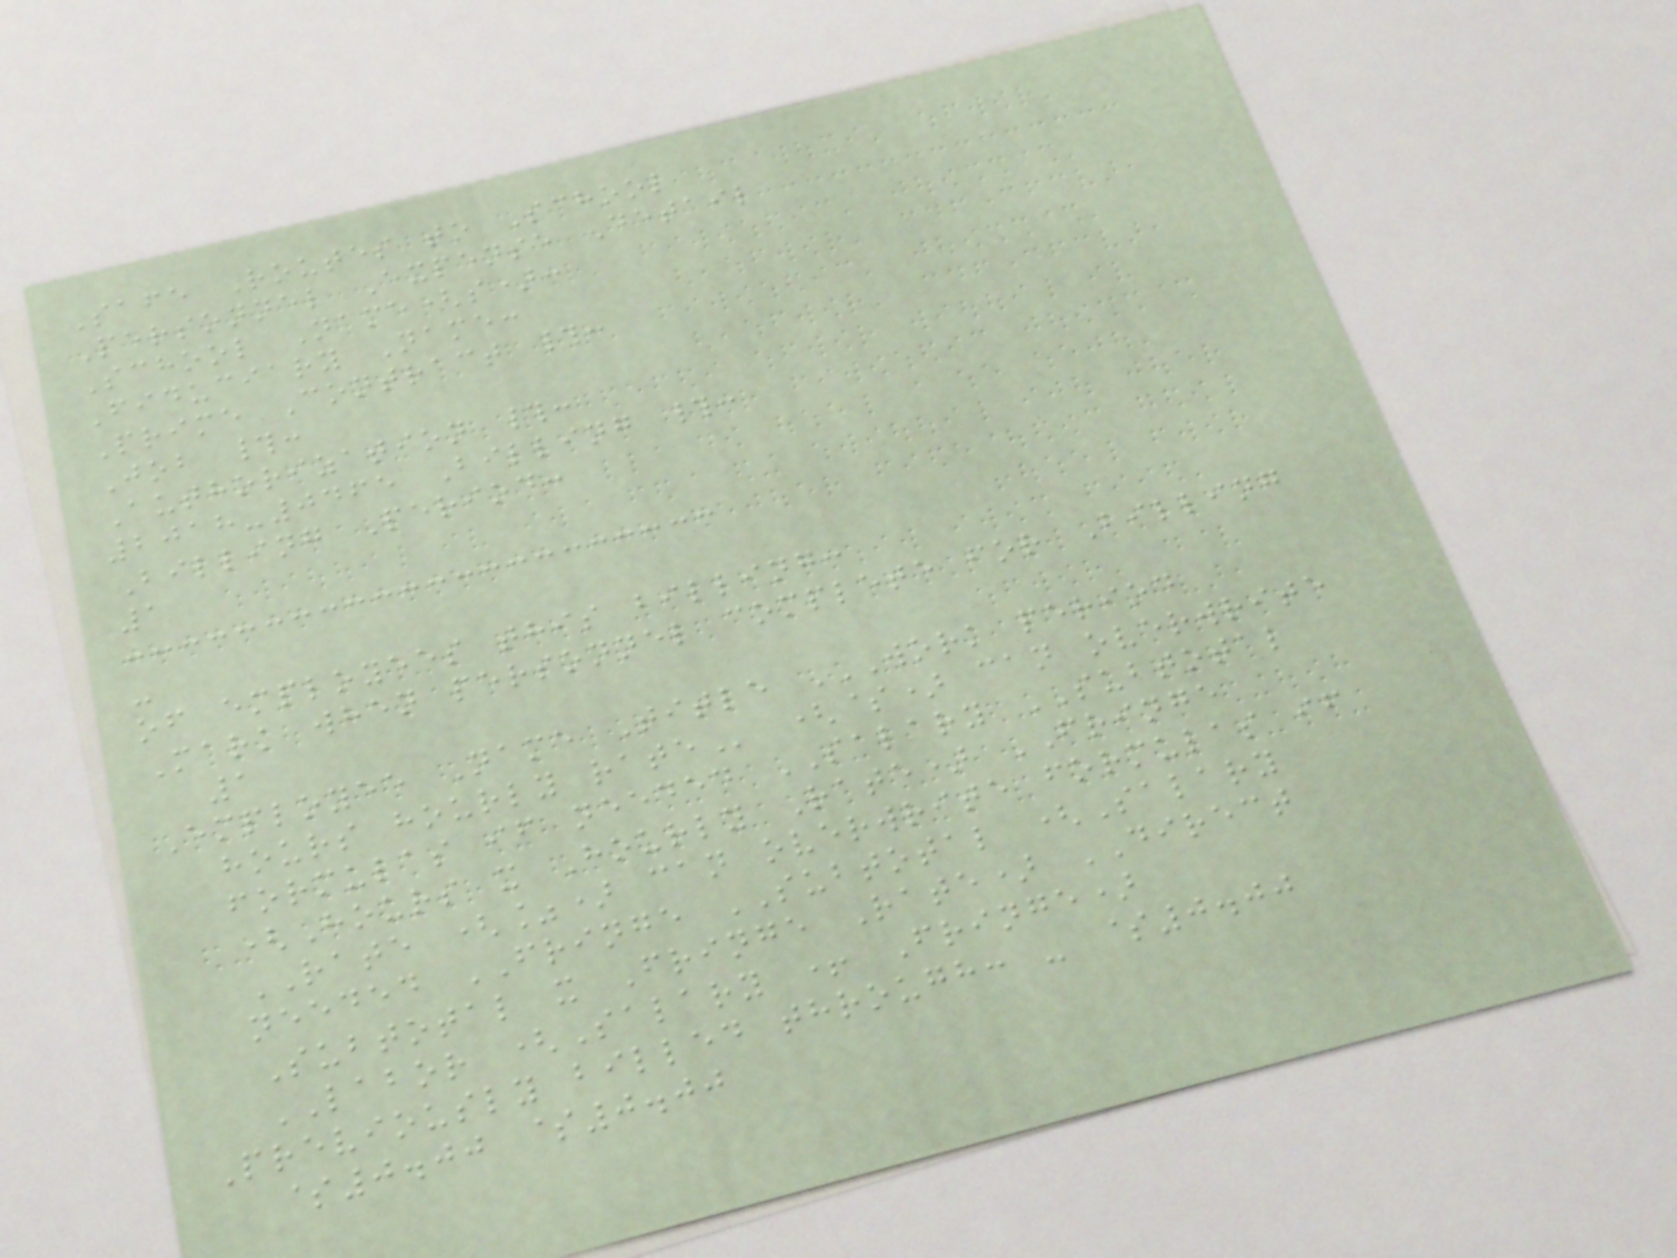Safe Routes to School
Personnel Expense Detail
School Name(s):
Fiduciary Name:
Prime Contract #:
Job #:
Authorization #:
2018-0465 Billing #:
Billing Period:
1
-
of employees this billing:
Mark when personnel complete for Billing
1
Employee Name Title WORK PERIOD
HOURS HOURLY RATE ($) can overwrite
formulas if needed SALARY SUBTOTAL
(Hours x Hourly Rate) FRINGE
RATE (%) can overwrite formulas if
needed FRINGE SUBTOTAL (Salary
Subtotal x Fringe Rate) DIRECT
LABOR (Salary + Fringe)
Previously billed through: - $0.00
$0.00 $0.00
